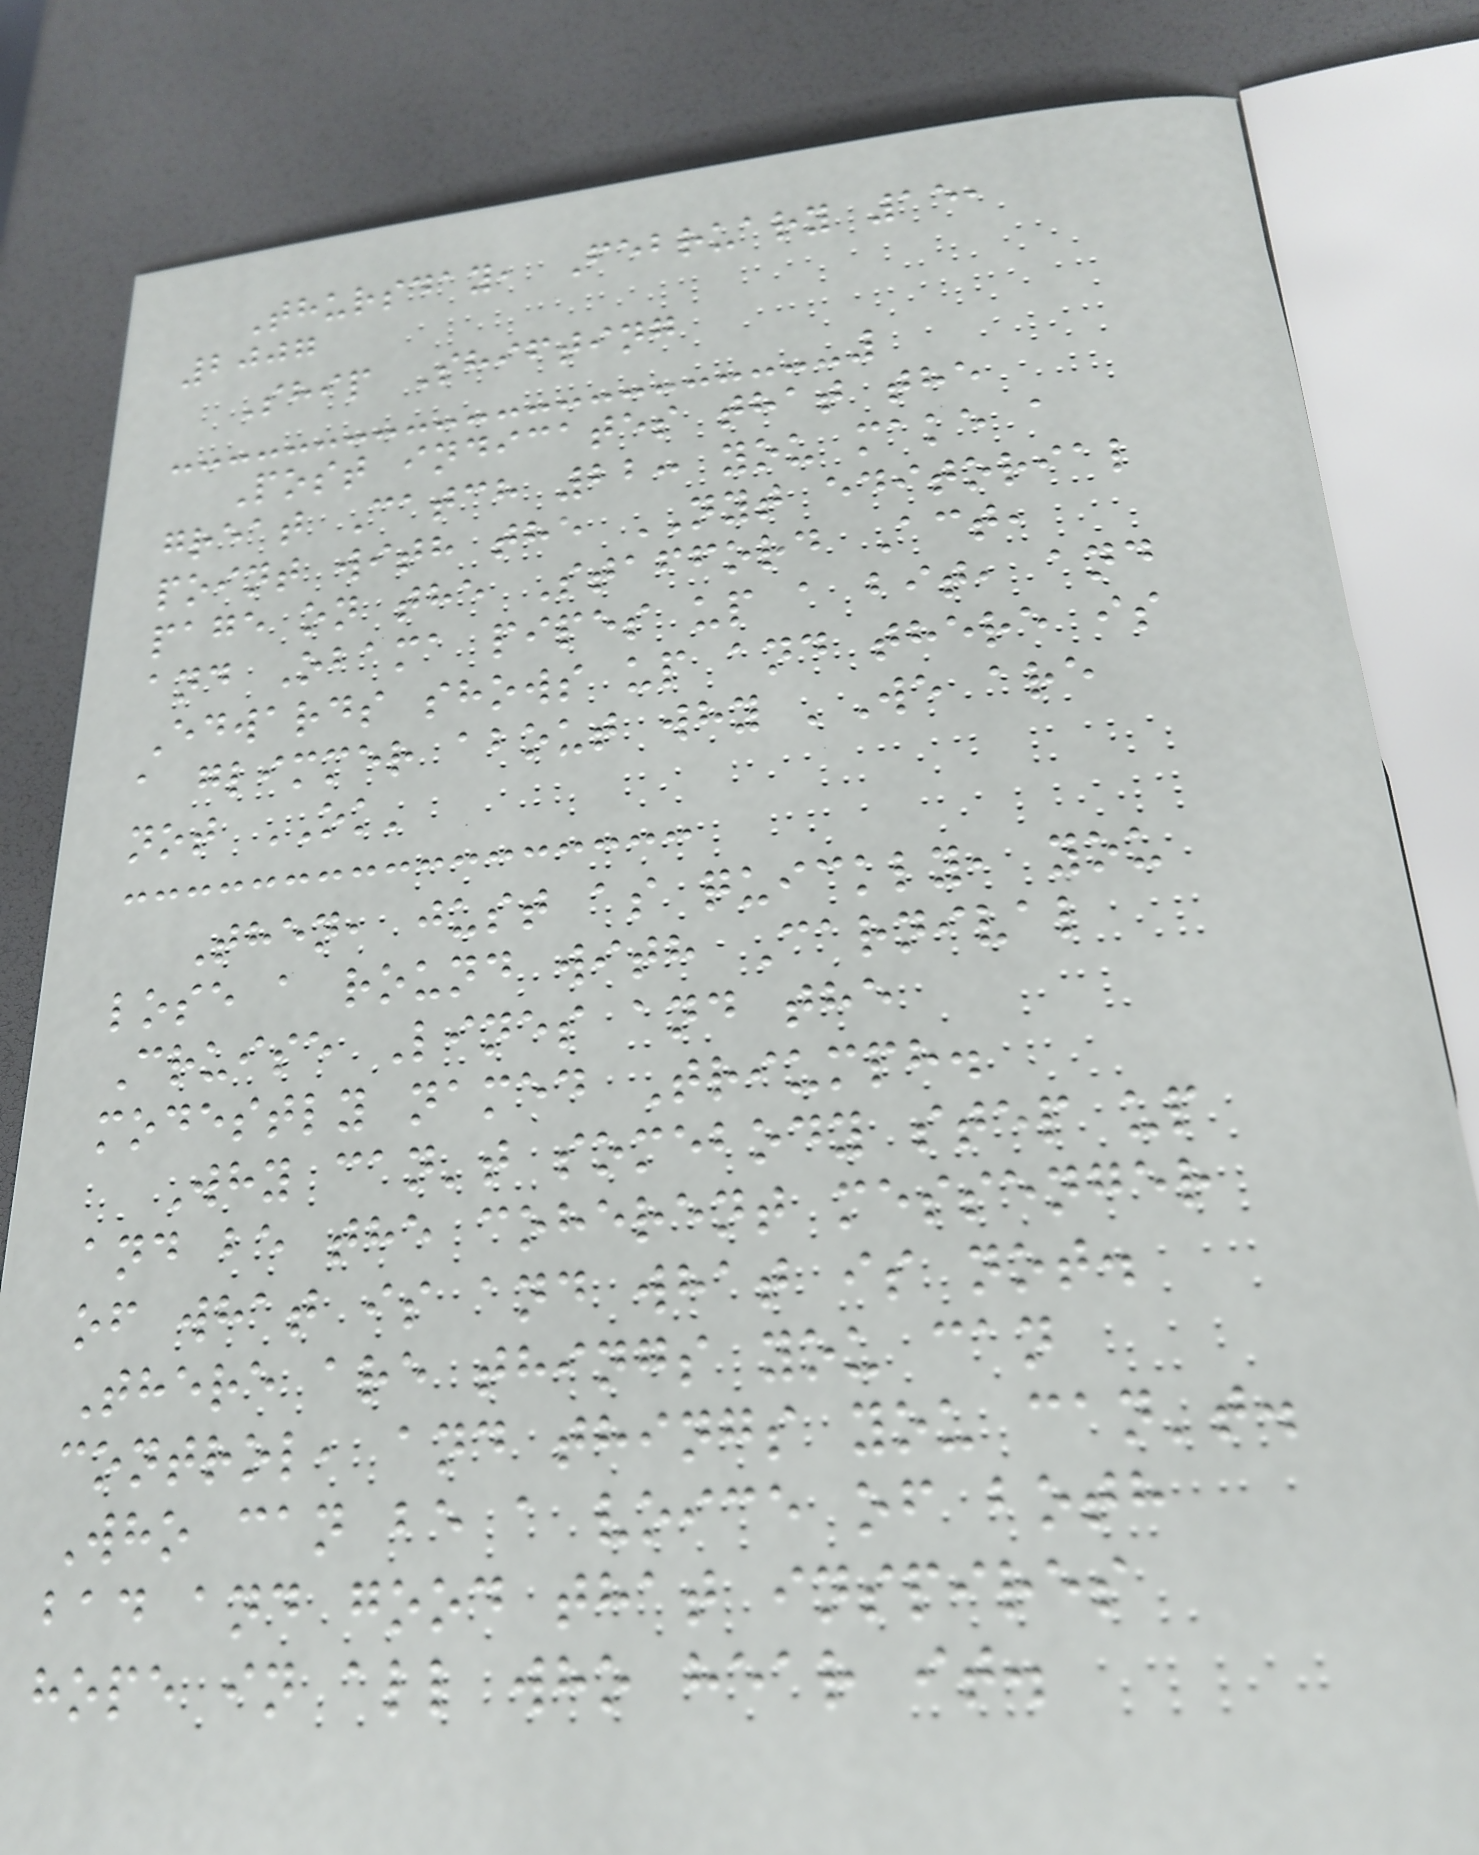Thursday, February 15,
2007
Ship Shifting
Post indicates that the
great Catch 22: you make a
point with the NYT editorial
page on the Stafford Act,
and Obama pipes up a bit, and
Edwards shows up and there is
a glimmer about why 'We are
not OK'
Then, just as quickly, you
lose a round with Carnival
Cruise Lines and the
modestly named Triumph.
Why can't somebody step up
and be the coherent messenger
of what is and what is not.
There are things you can
control, and things you can't.
Who can be a voice of both
bad and good that inspires
hope in all who hear it.
